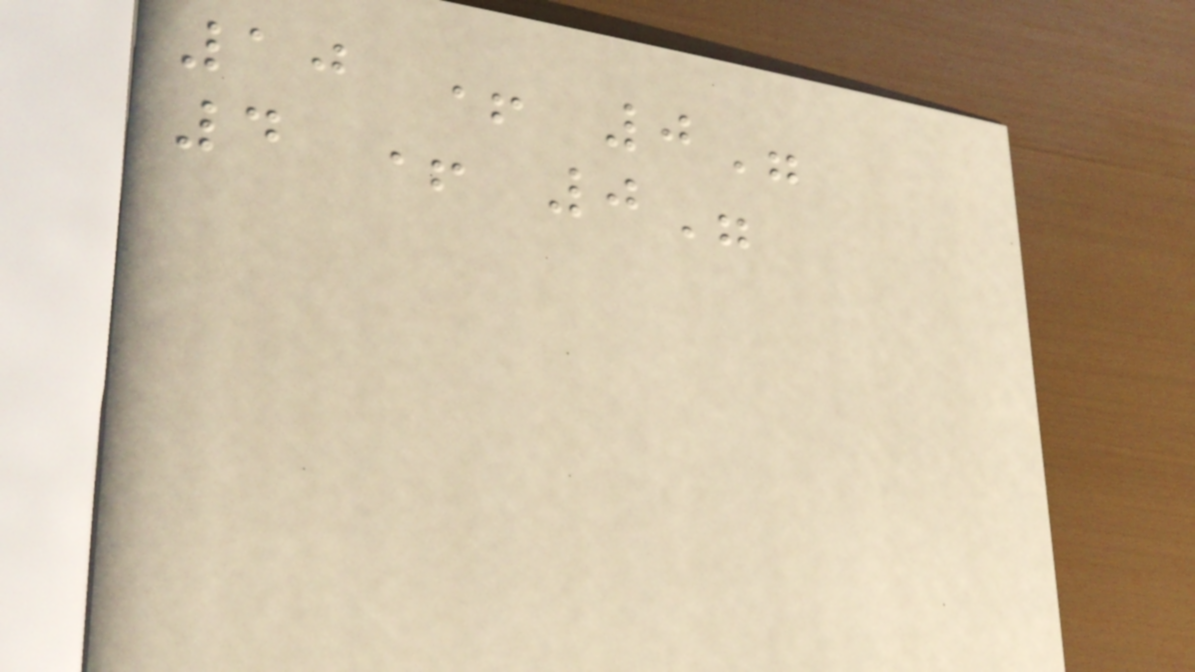10 + 0"
4 + 0"
